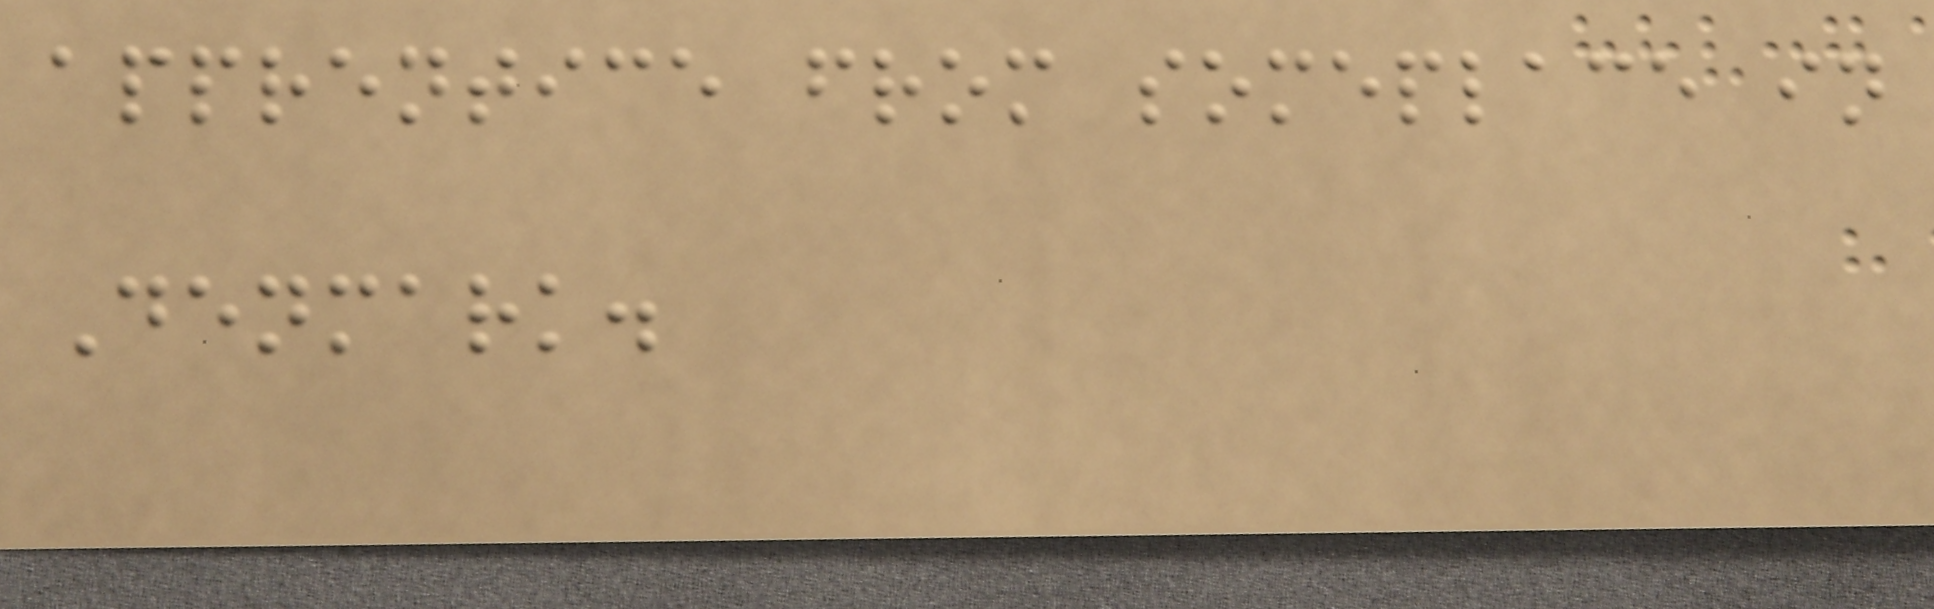apprentice from someplace in
Denmark.
